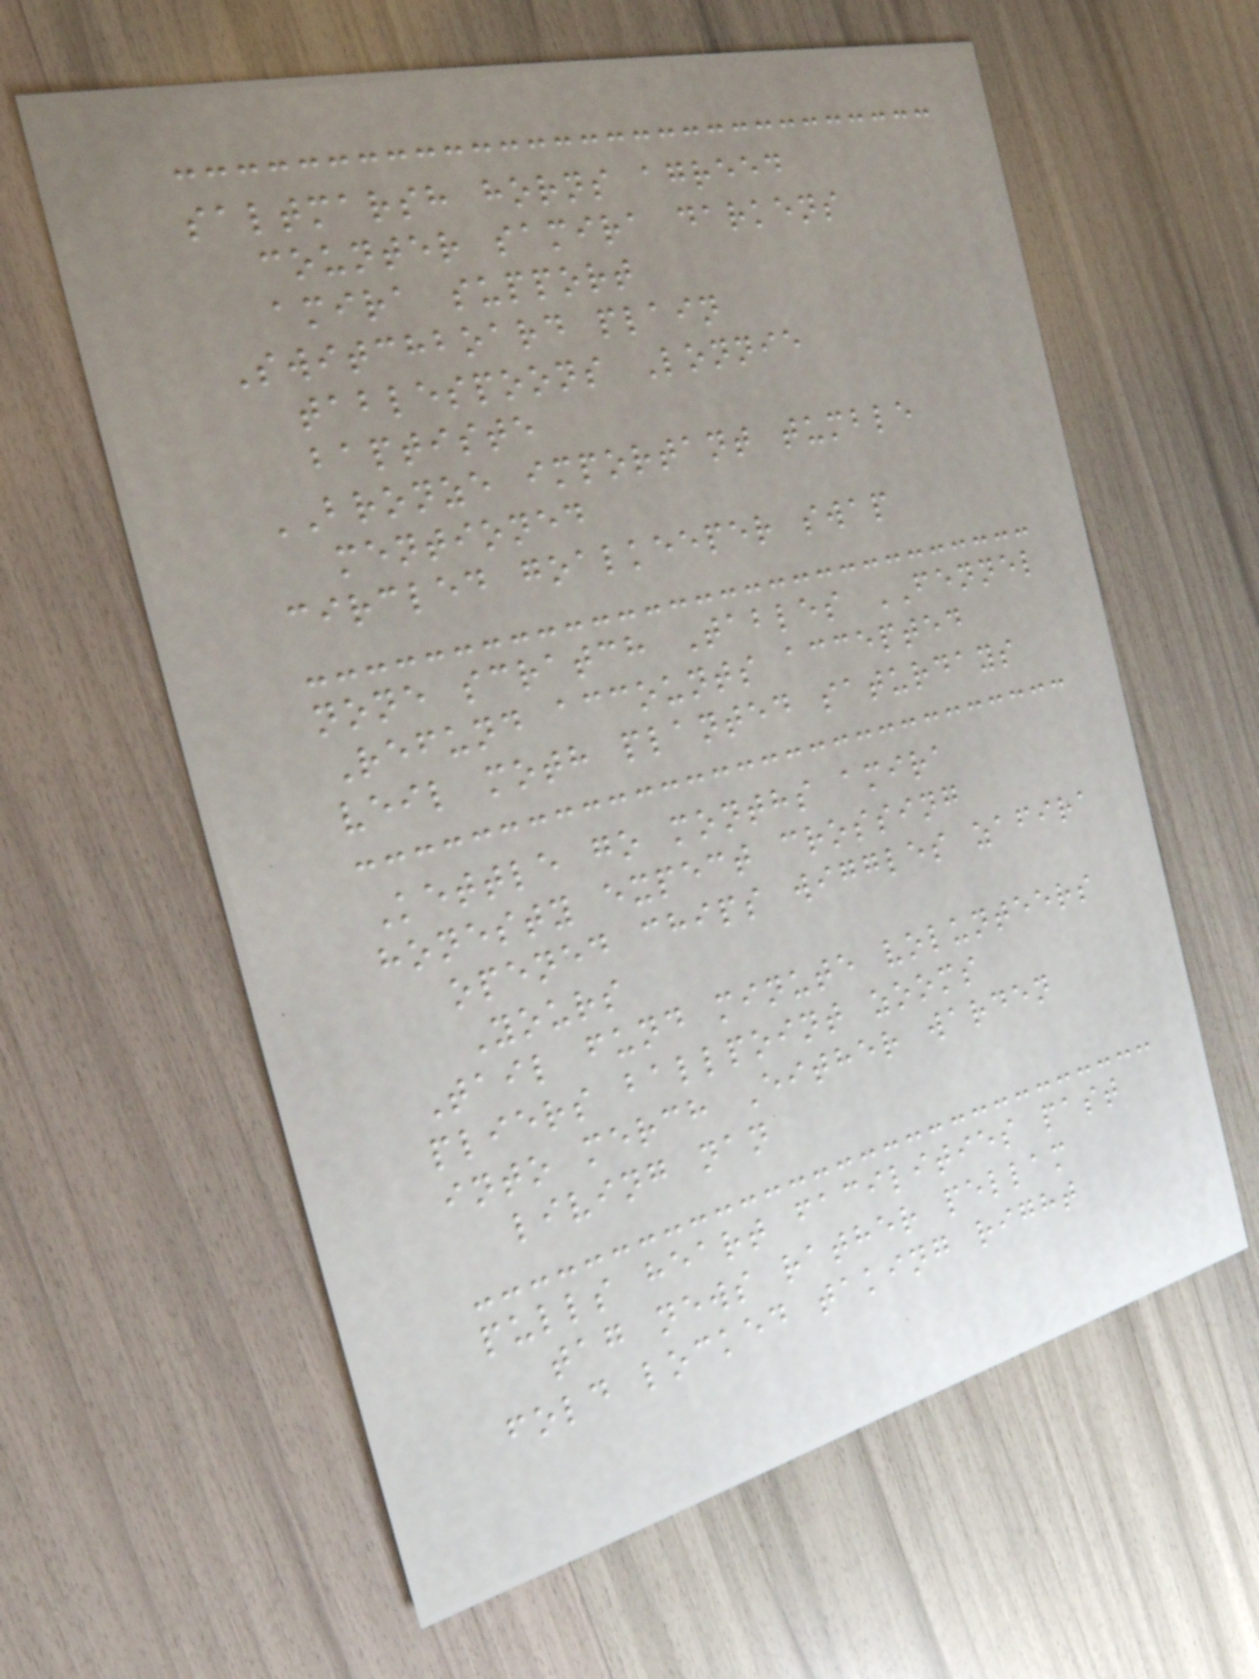saltmarsh horns agreed
counter samira darkens
amira support
Switchboard plain
tablespoons Lonnie
baptiste
BRONZE important tumble
mentioned
circled goalkeeper swap
none scratch Tables FENNEL
Refund accounts accepted
veil moth planted saturdays
Kettle go months amira
honesty expect crossing
opened chips wiggles zafira
Yours
Tail fund minute volunteers
pliers ballpoint zooms
into merch Either warden
living nan
pulls heart facilities past
tag news rather pellam
fold locked taking right
